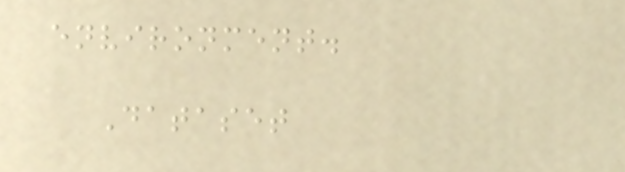environment.
Dataset
